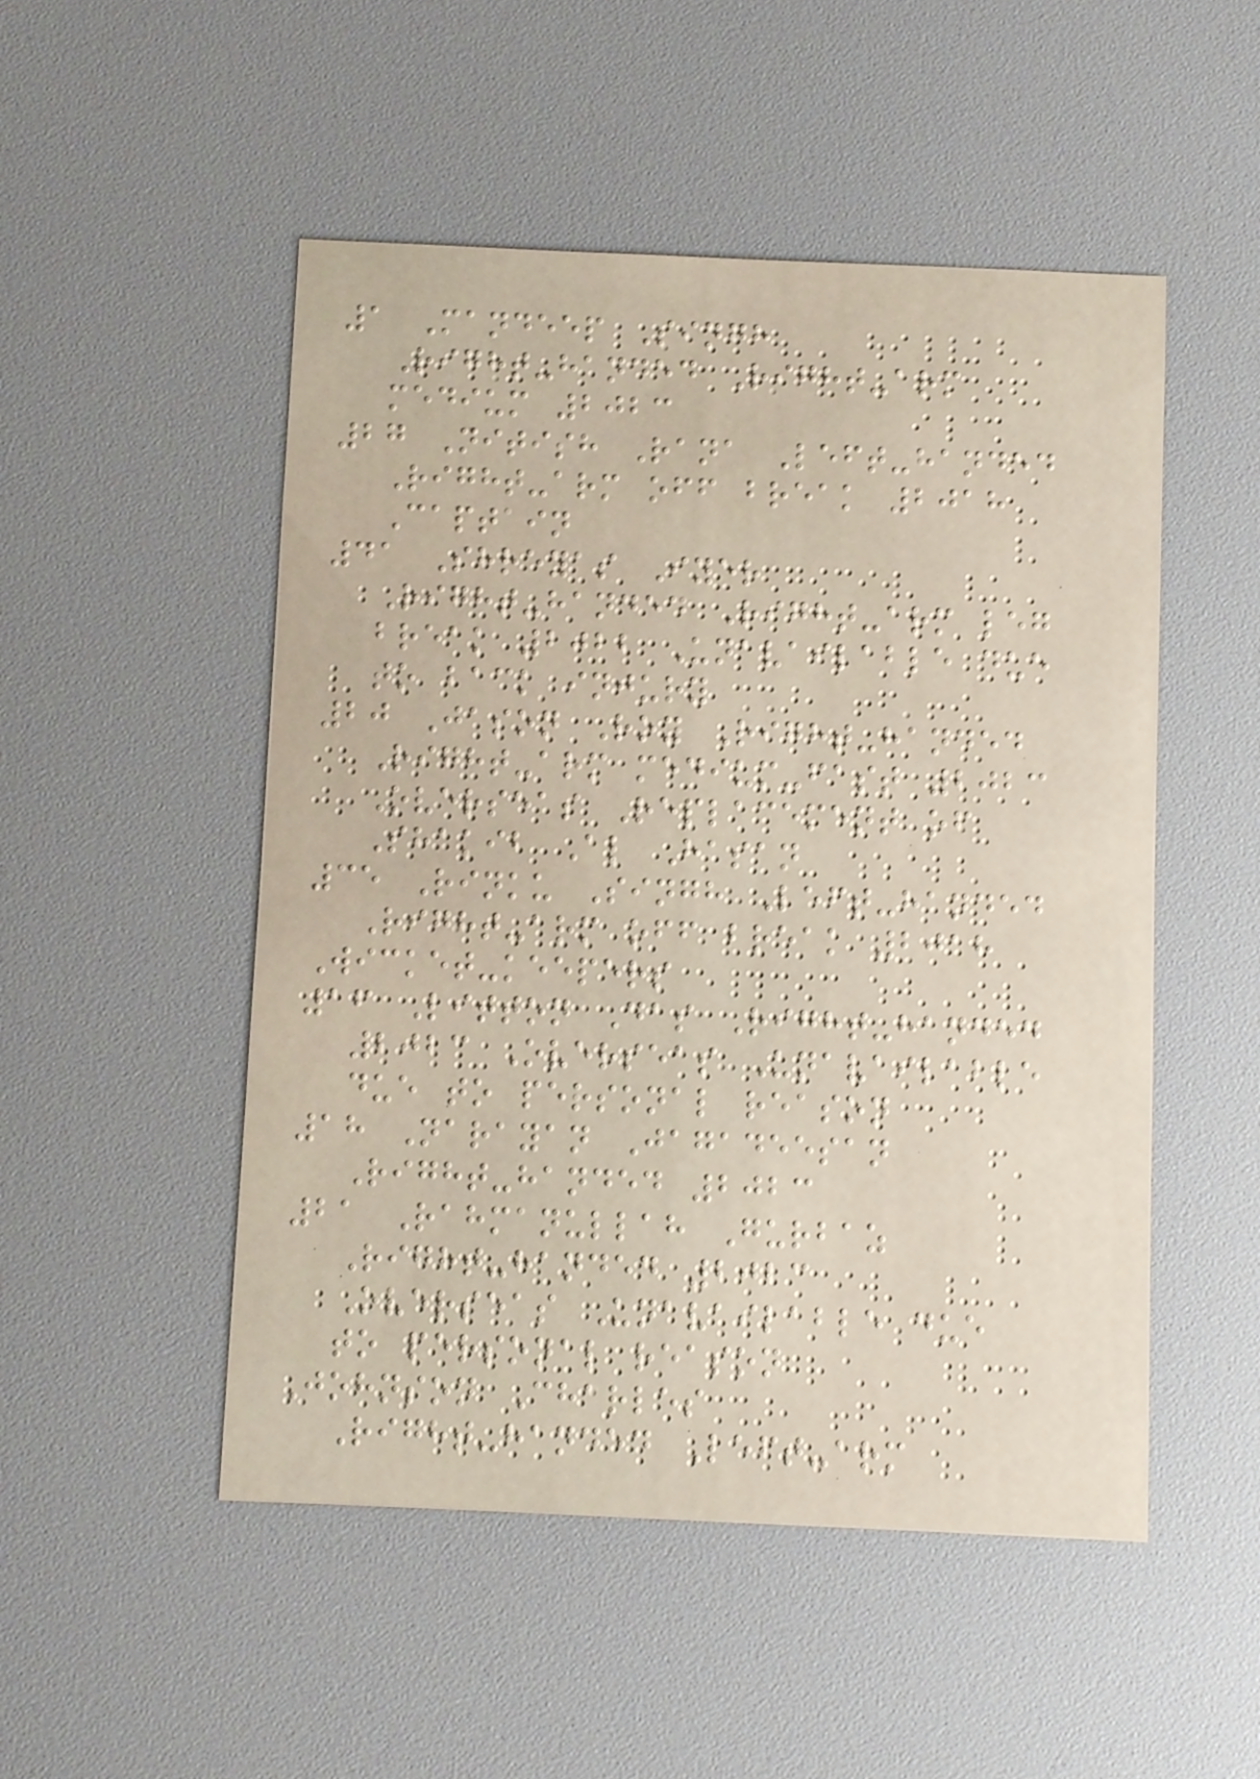1 Mandeep Singh
Right-handed Right-arm
medium 2023
27 Nitish Rana Left-handed
Right-arm off break 2018
Captain
41 Shreyas Iyer
Right-handed Right-arm leg
break 2022 Unavailable due
to back injury
20 Jason Roy Right-handed
Right-arm medium-fast 2023
Overseas Replacement of
Shakib Al Hasan
35 Rinku Singh Left-handed
Right-arm off break 2018
Wicket-keepers
16 Litton Das Right-handed
2023 Overseas Unavailable
due to personal reason
18 Narayan Jagadeesan
Right-handed 2023
21 Rahmanullah Gurbaz
Right-handed 2023
Overseas Unavailable due
to personal reason
Johnson Charles
Right-handed Left-arm
